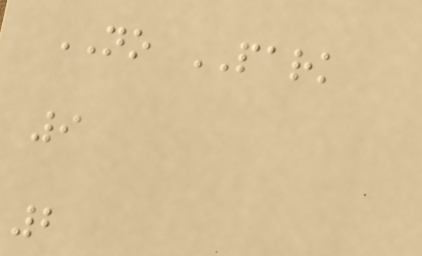NO PARK
9
2
